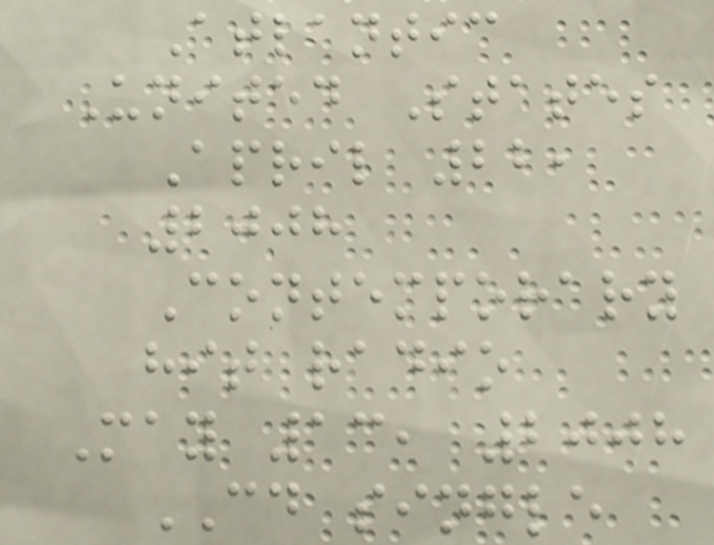Atlantic
United States
April 22,
2008
Contemporary
hit radio
May 13, 2008
CD single
